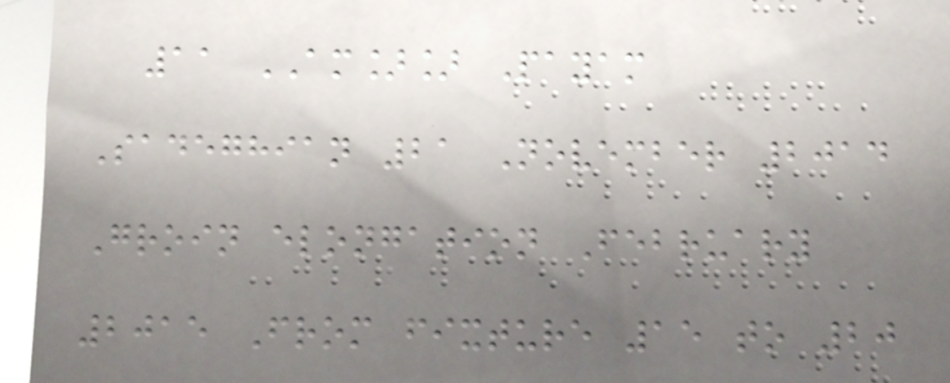11 AM]] Payam
Sadeghian 21 November 2014
Groin elongation February
2015 From fixture 15 to 20
